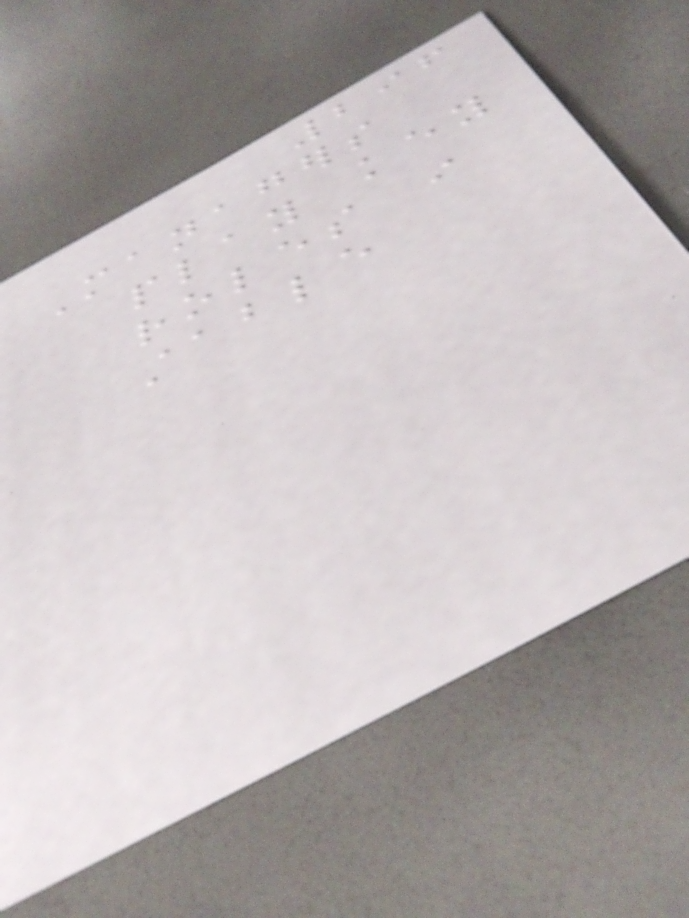296
Managers
play key
roles in
stable
